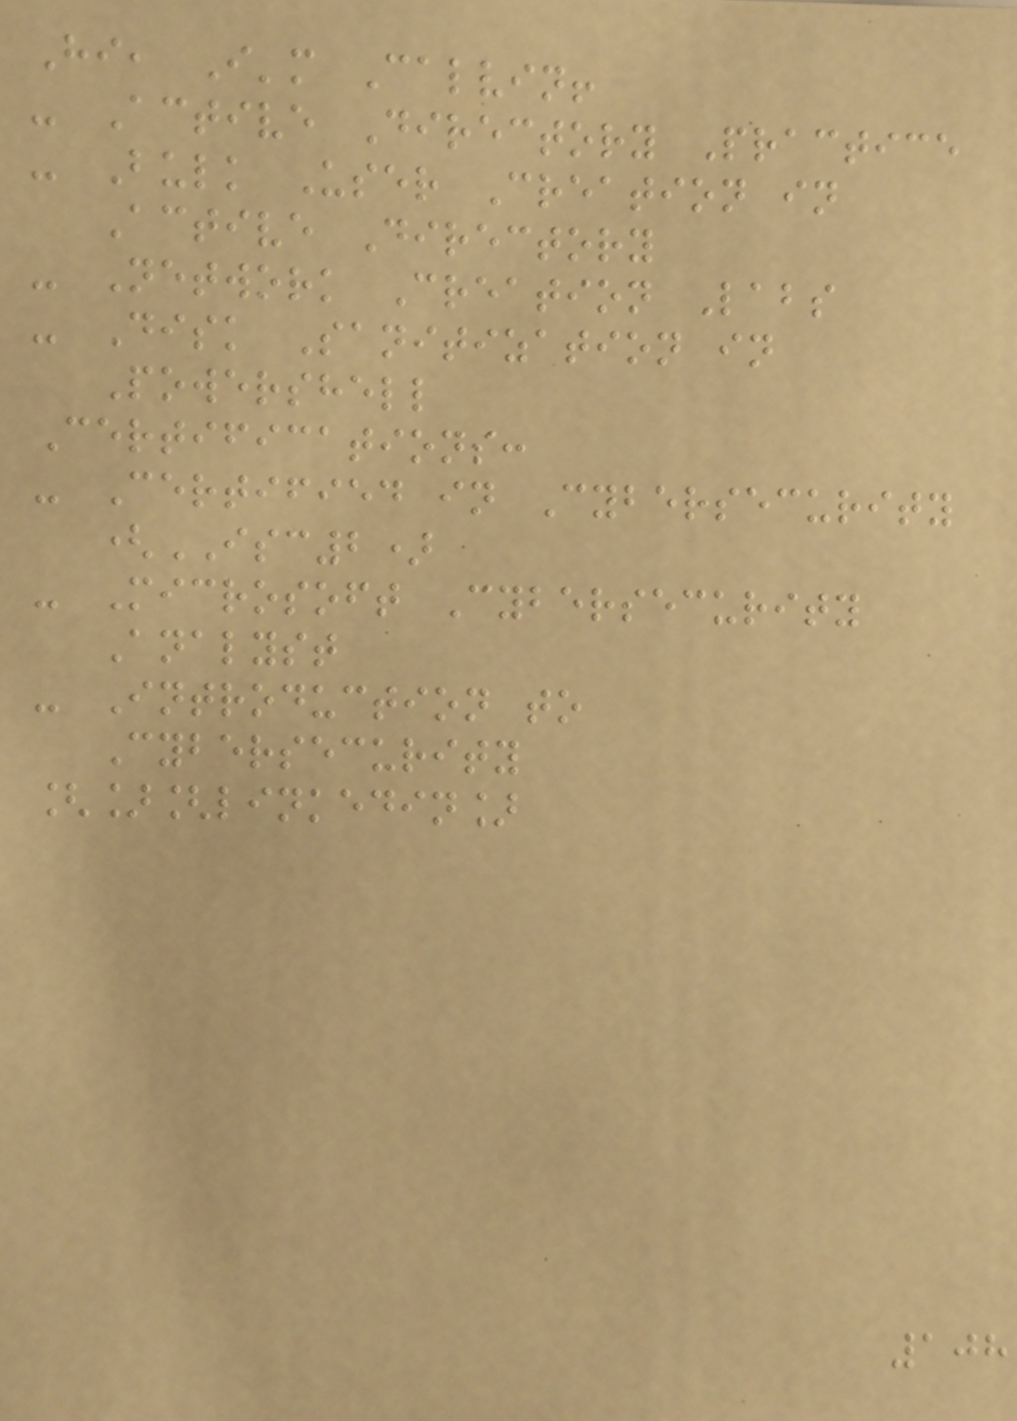Hi, I'm Calvin!
- Active Directory Practice
- Bulk User Creation in
Active Directory
- Network Creation Labs
- Disk Sanitization in
Powershell
Certifications:
- Certified in Cybersecurity
(ISC2)
- Microsoft Cybersecurity
Analyst
- Introduction to
Cybersecurity
[][linkedin]
108
